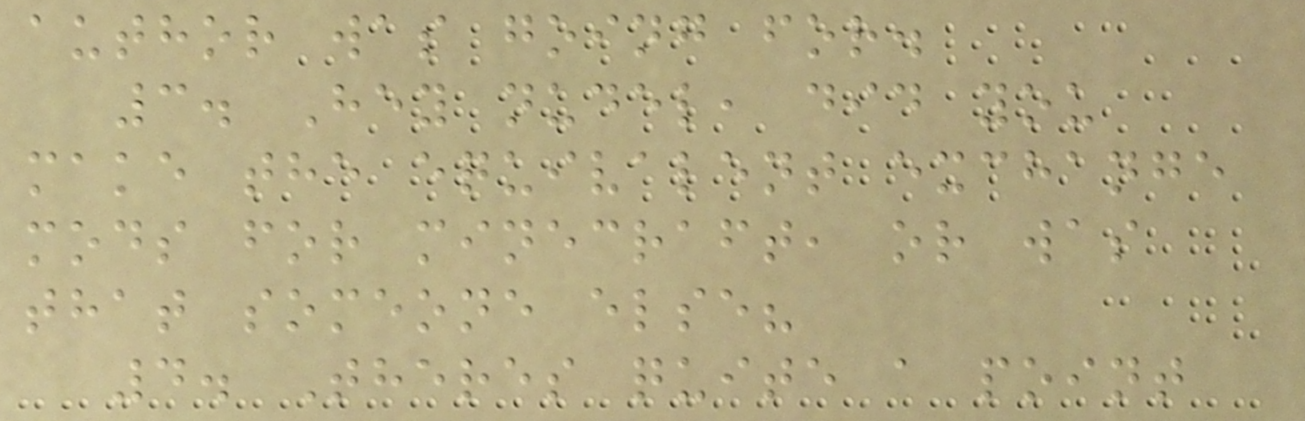author was going for.
3. Hey nudel, did you
make the equivalent exchange
mods for minecraft, or was
that someone else?
4. Theres quite a point
